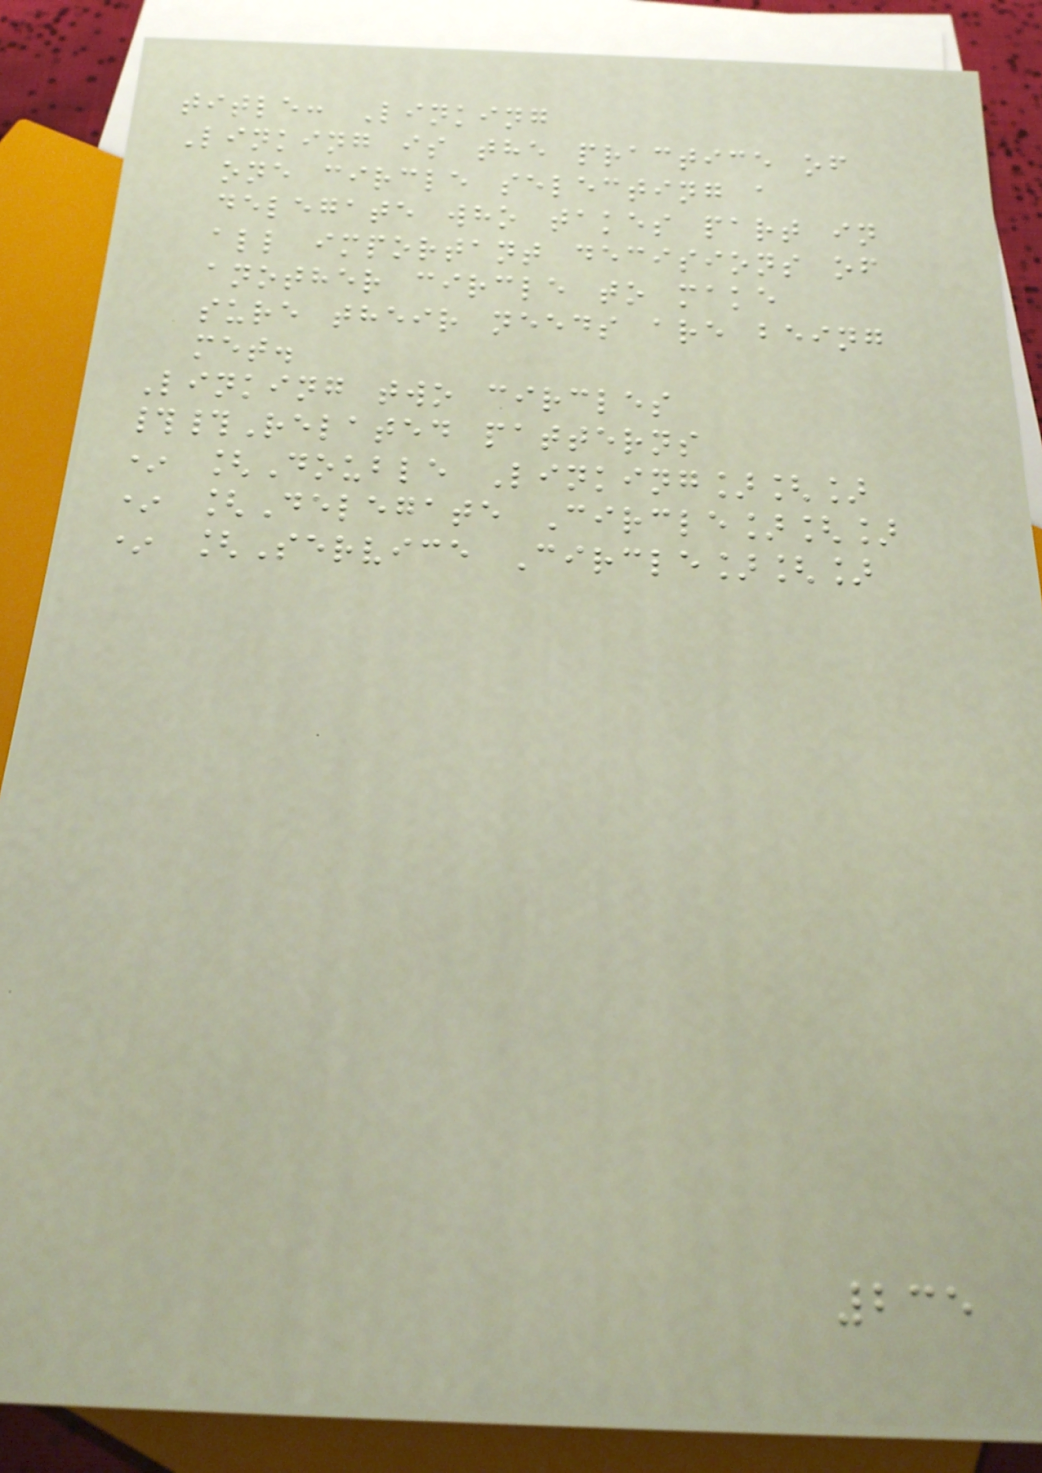title: Linking
Linking is the practice of
one circle selecting a
delegate who takes part in
all important decisions of
another circle to make
sure their needs are being
met.
Linking two circles
##Related patterns
* [Double Linking][]
* [Delegate Circle][]
* [Service Circle][]
235
